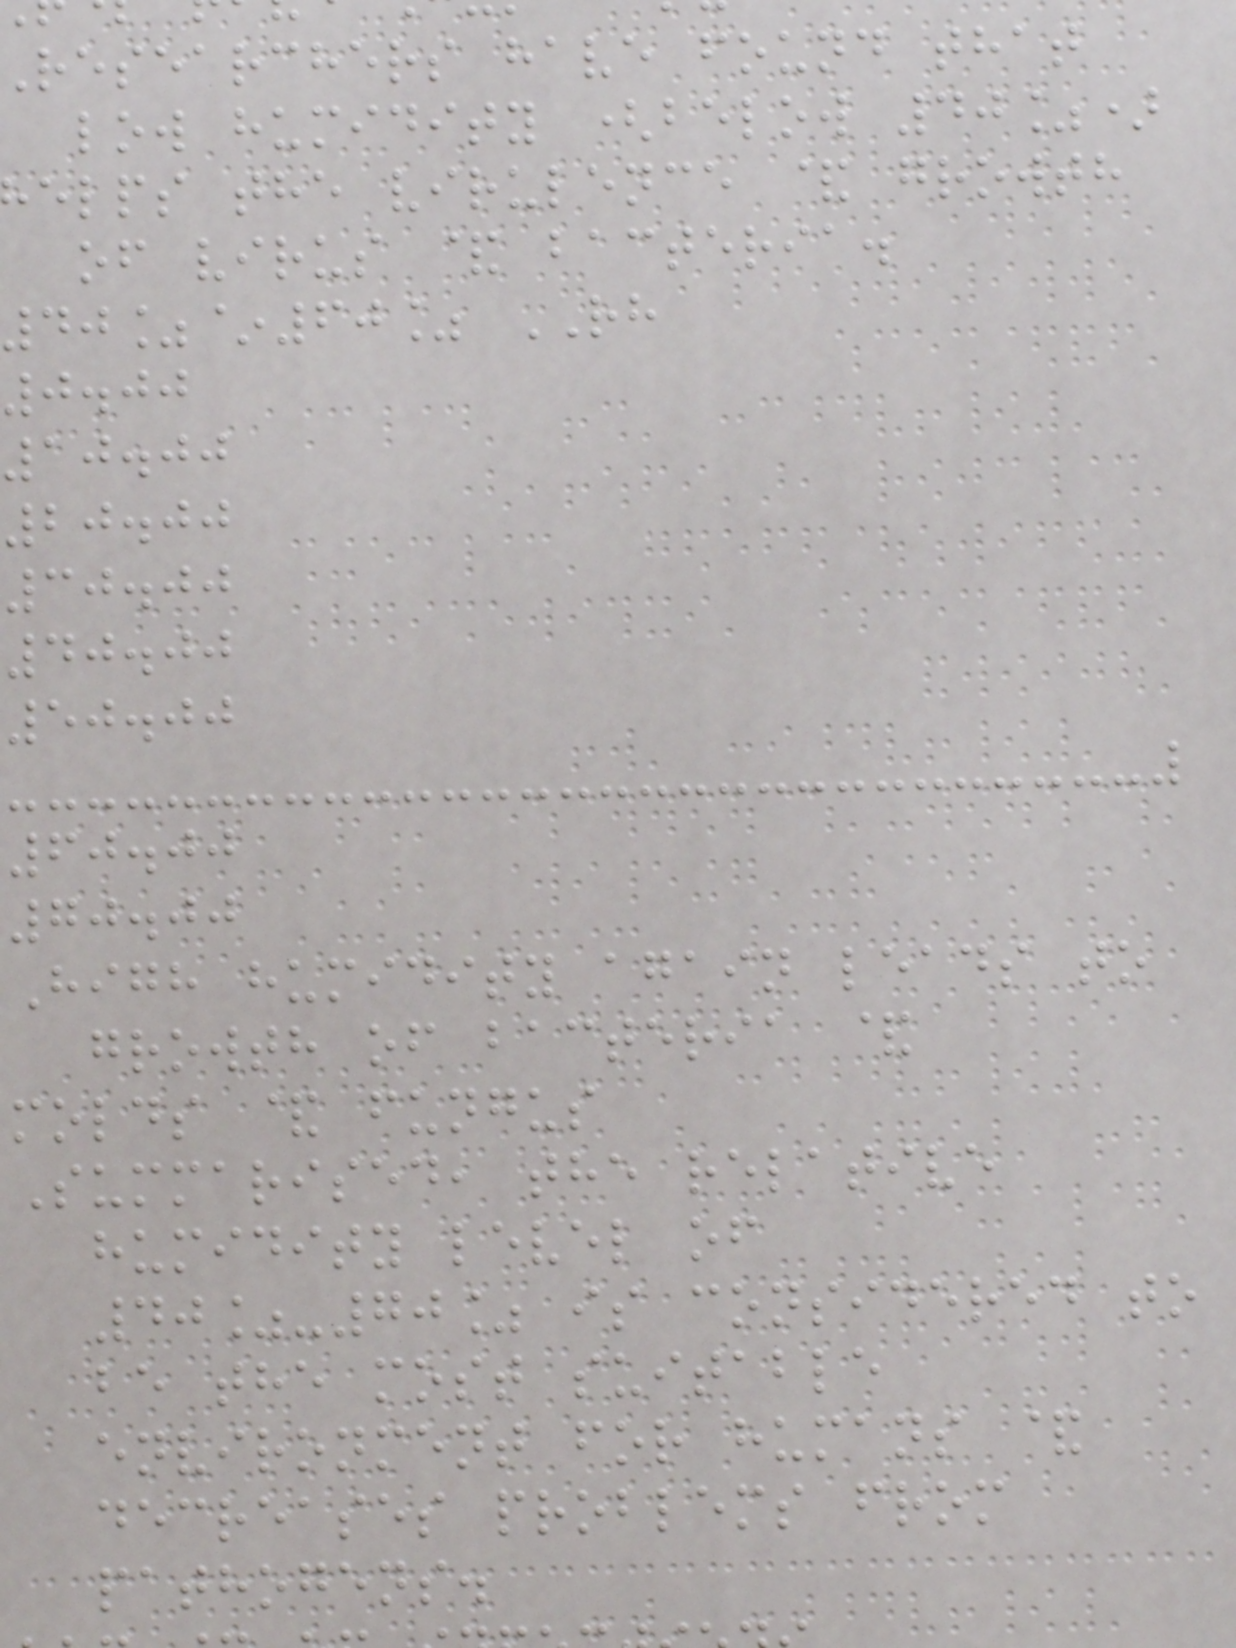researchers have found that
low humidity (below 40%)
elps the virulence & growth
of virus & bacteria.
40%~60% RH
0.00
10.00
20.00
30.00
40.00
50.00
60.00
70.00
High humidity again leads to
growth of bacteria &
molds & fungus
Summarised, the relative
humidity level of
40%-70% is considered to
be the most suitable
environment for humans &
decreases problems from
pathogens.
